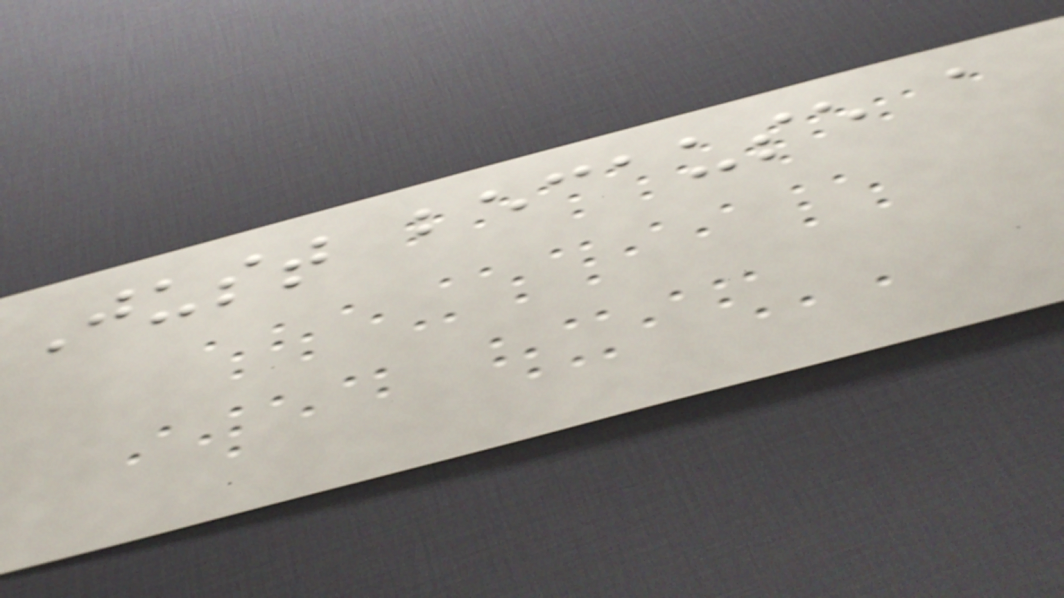Just because a
